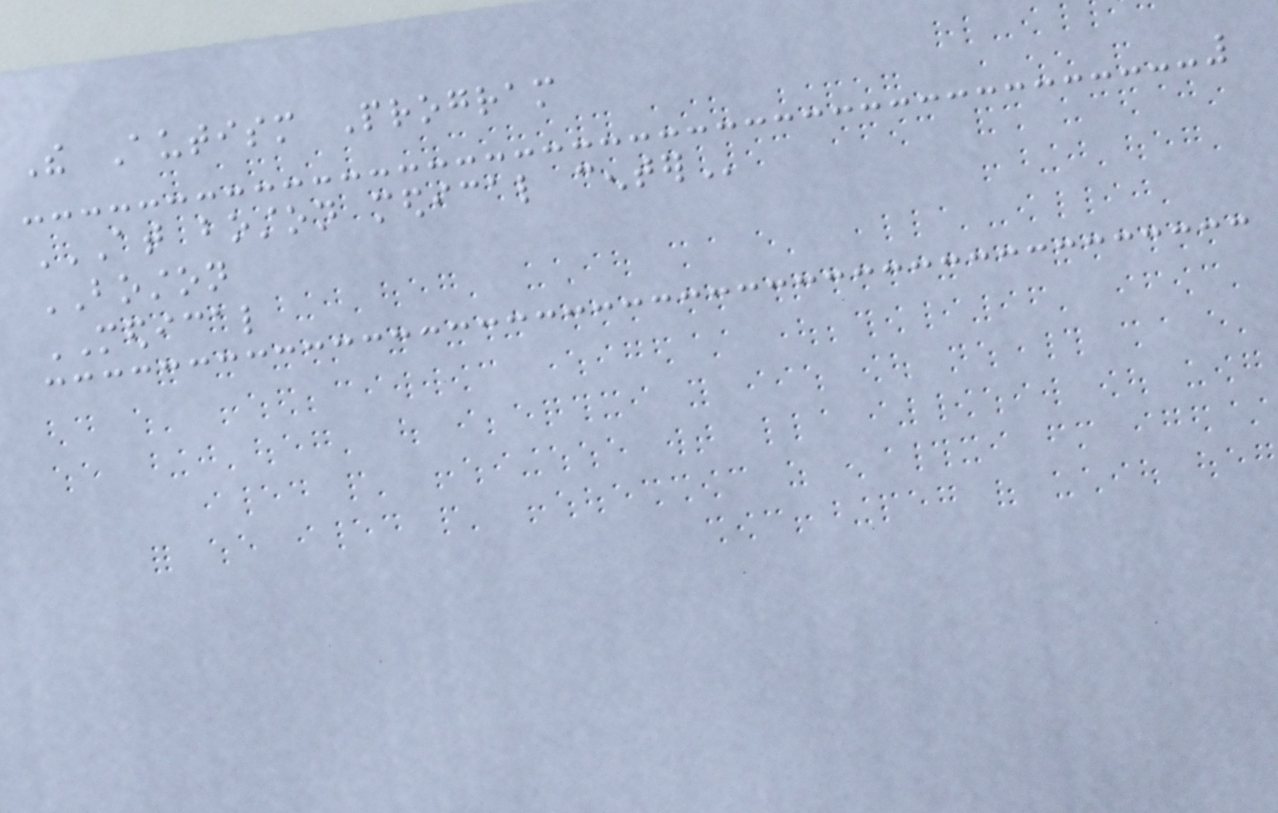The Autism Program
AT BOSTON MEDICAL CENTER
BOSTON
MEDICAL
